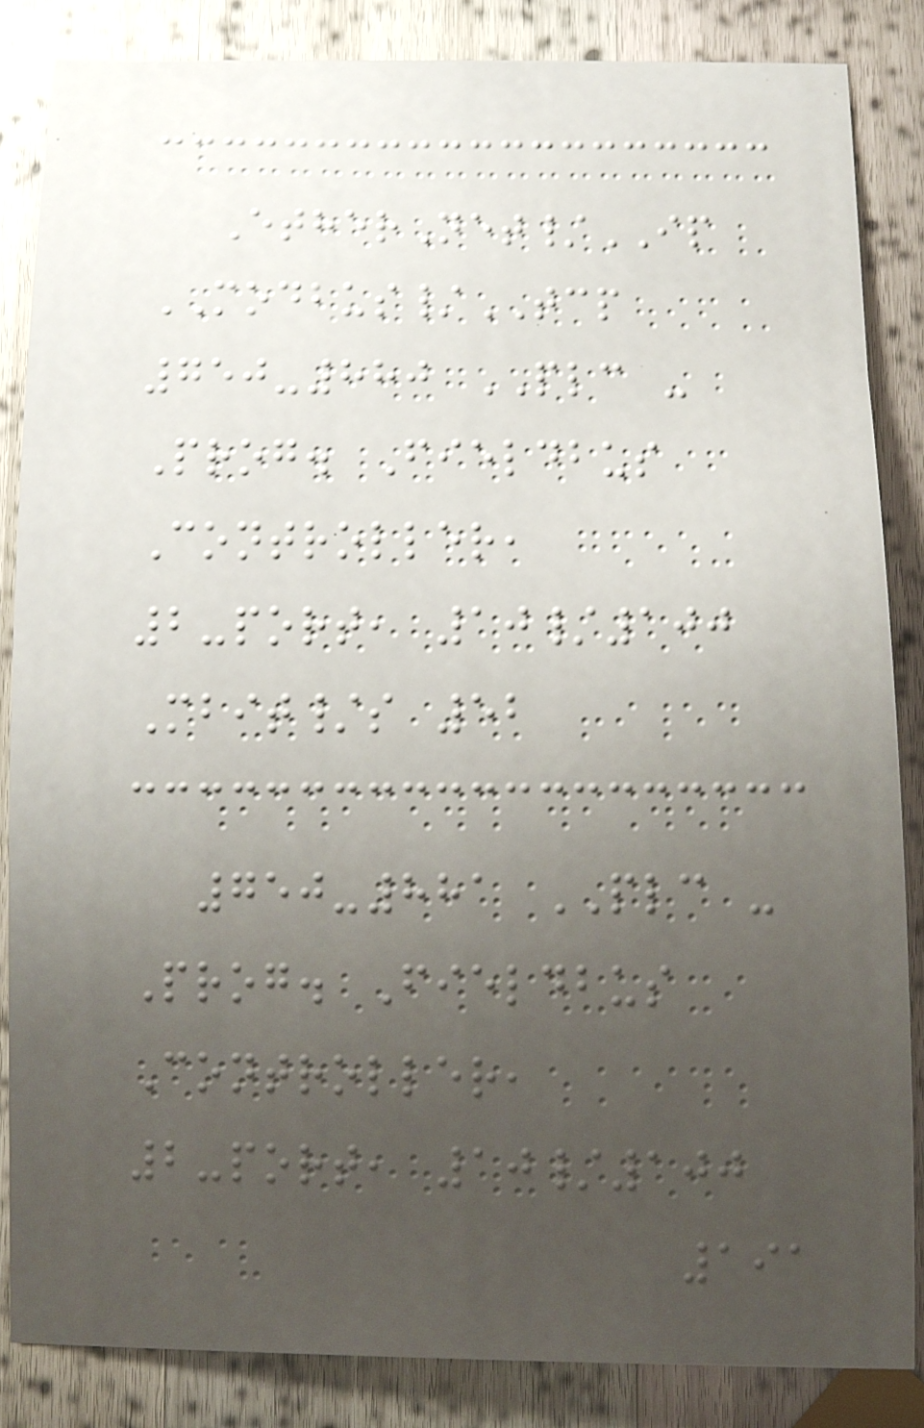EtherNet/IP
MODBUS/TCP
750-880 PLC -
Prog. Fieldbus
Controller,
2-port, 10/100
Mbit/s 52
750-881 PLC -
Prog. Fieldbus
Controller,
2-port, 10/100
191
